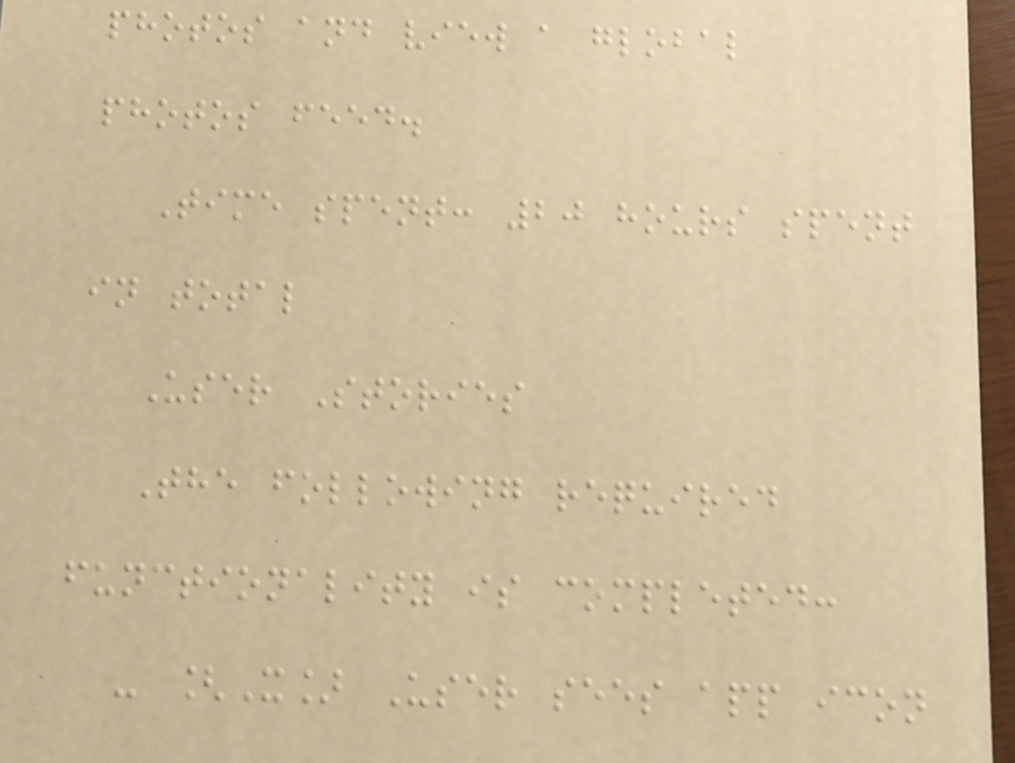photos and view a global
photos feed.
Time spent: 20 hours spent
in total
User Stories
The following required
functionality is completed:
- [X] User sees app icon
